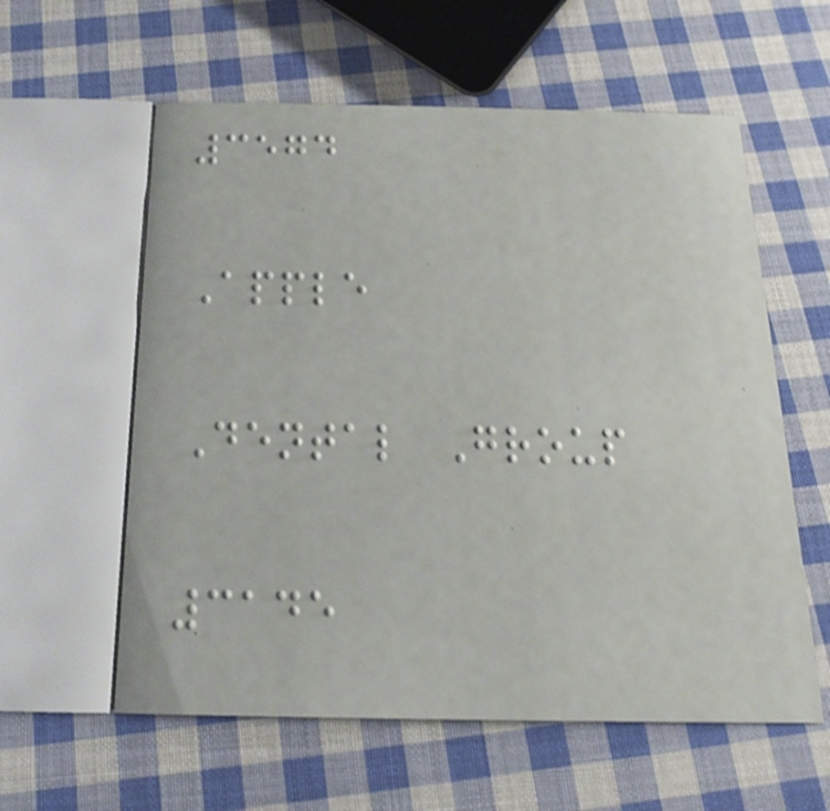3574
Apple
Dental Group
3145
